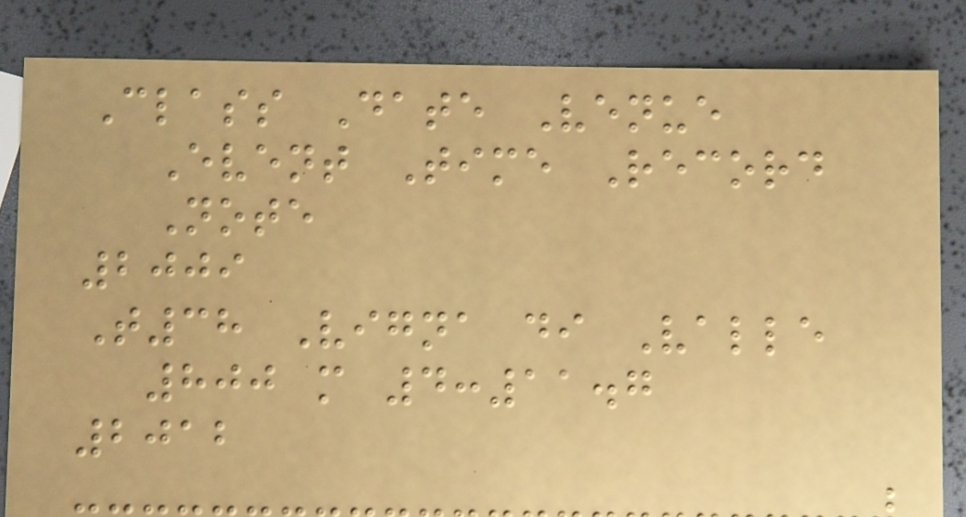Class Date Venue
Event Time Record
Note
2009
T38 Vigna di Valle
800 m 4:11.7
2012
